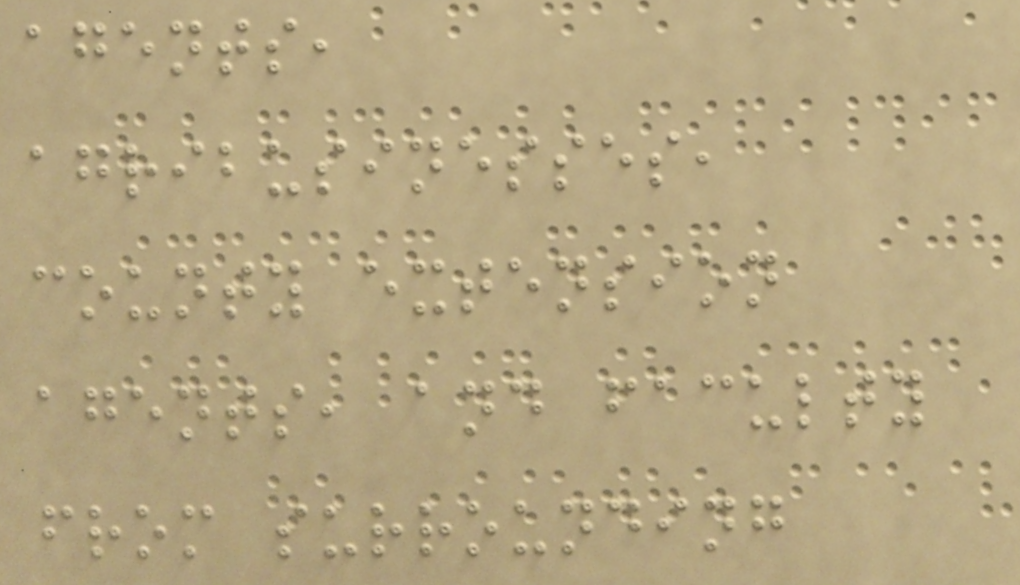agents,
agribusinesses,
county extension
agents, and faculty
from surrounding
